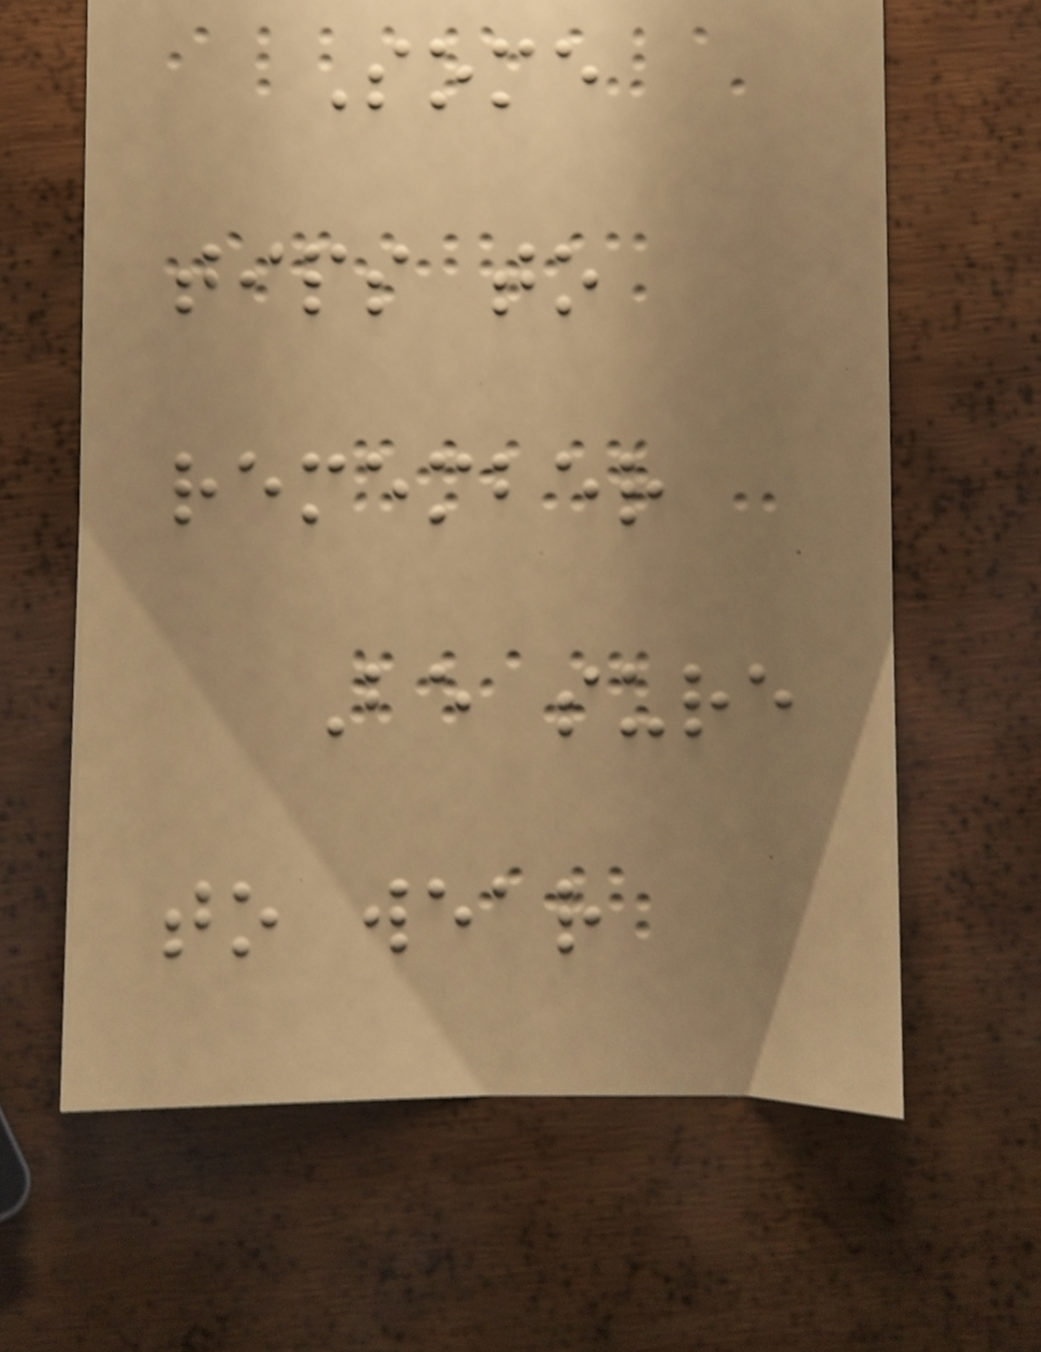Some
tips to
remember
Be sure
to wear
